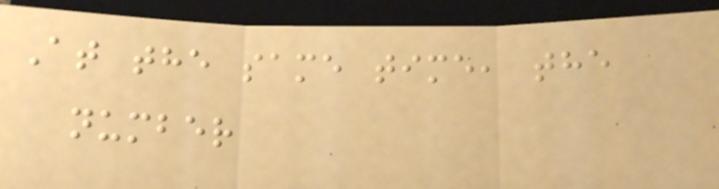At the same time, the
number
